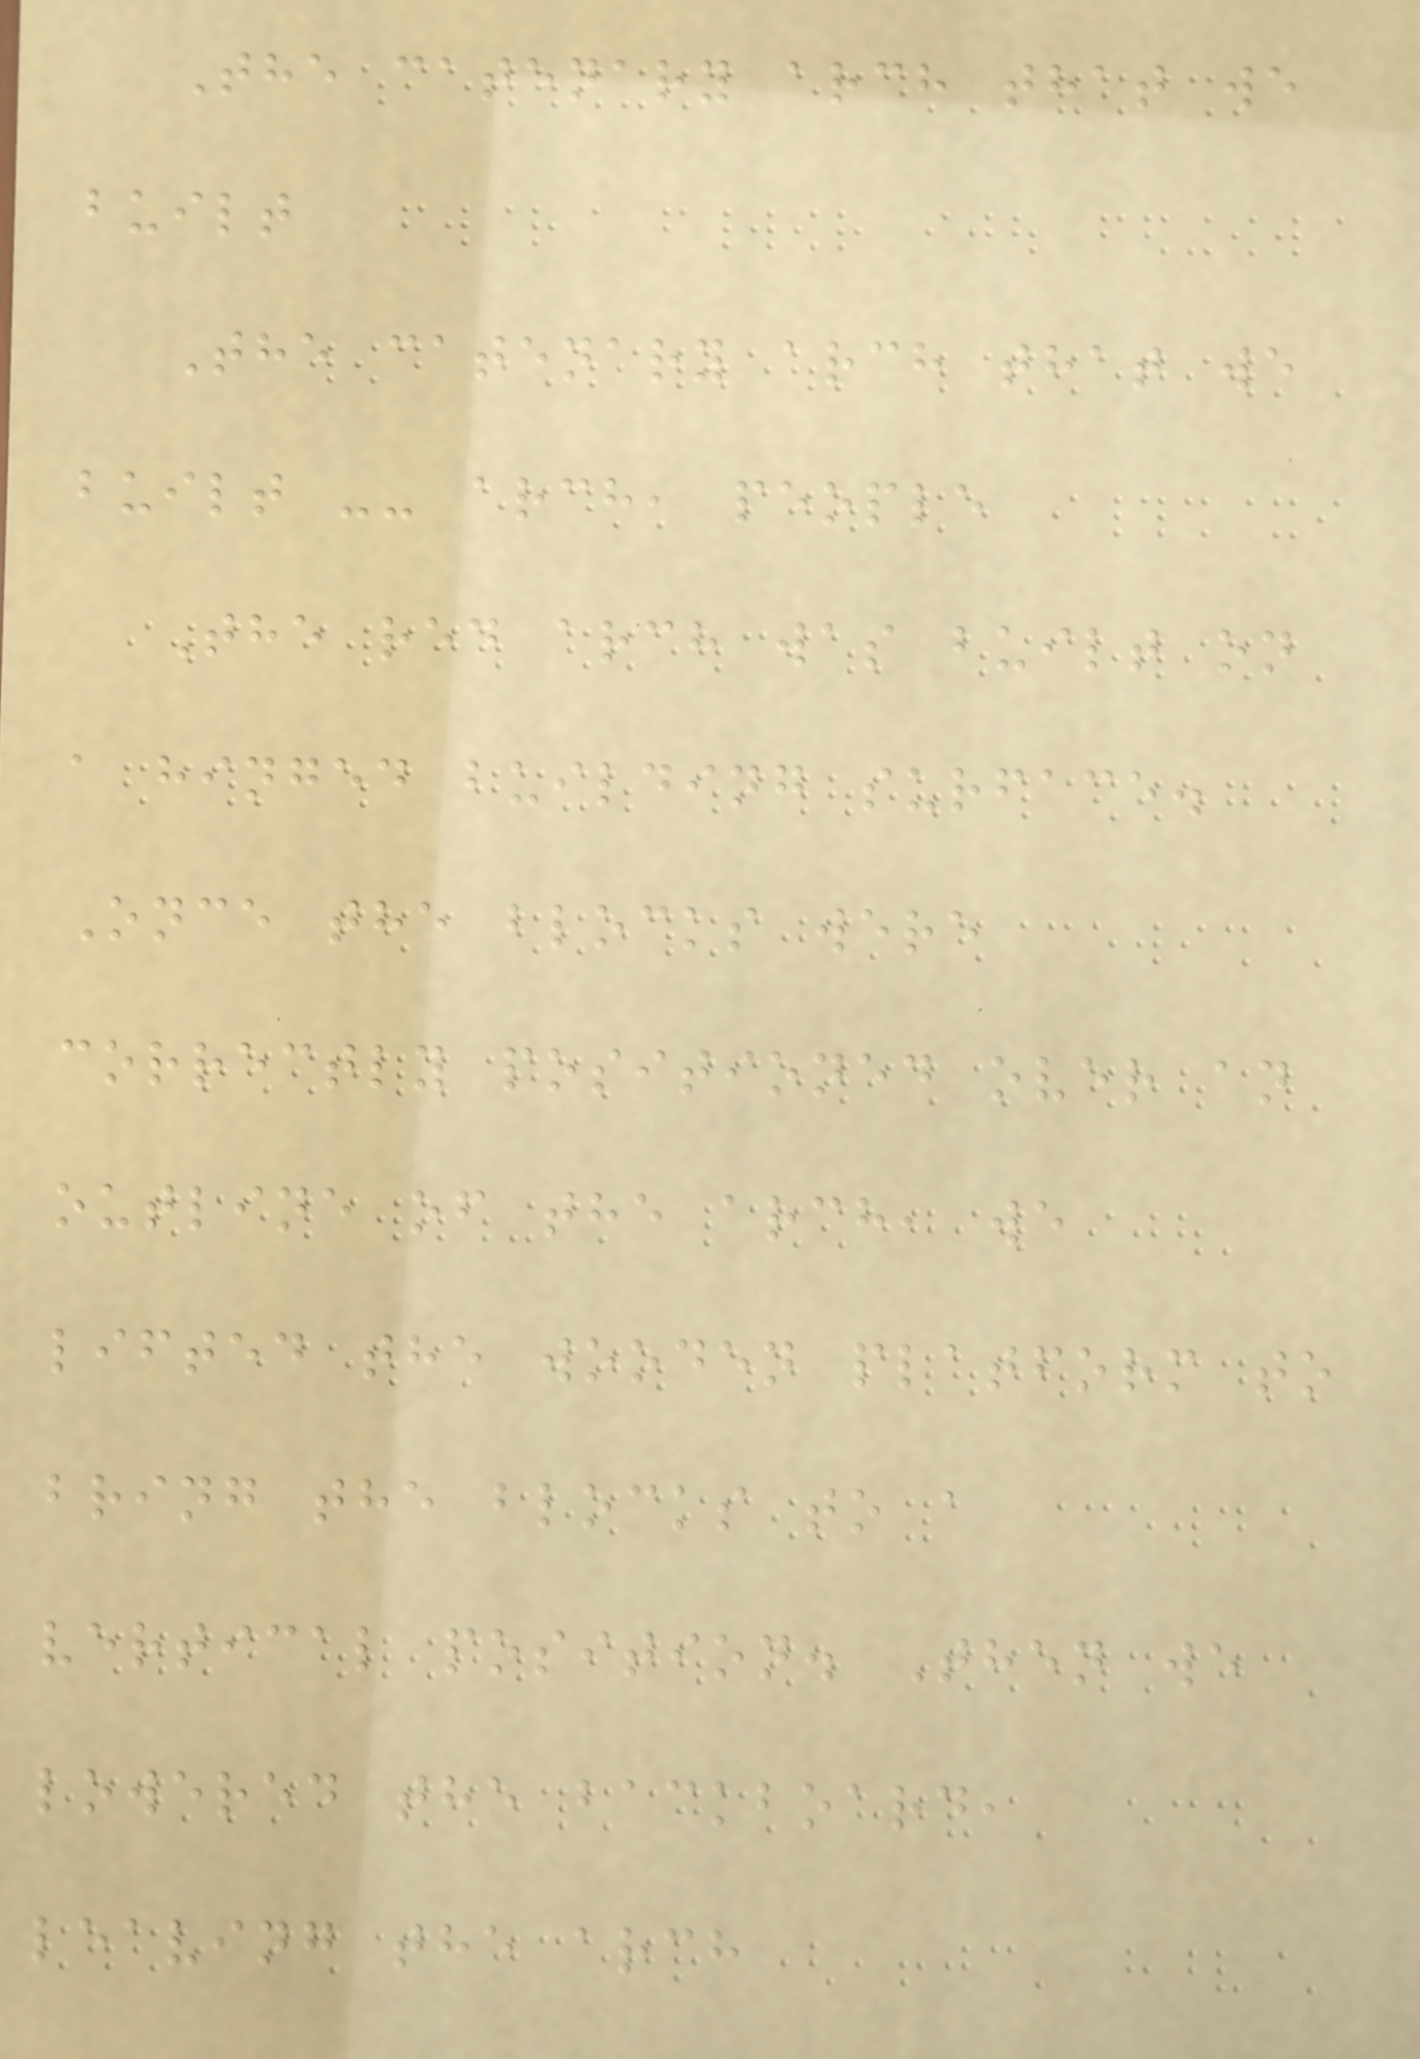The catenary arch that we
built
The catenary arch that we
built -- arch, people
The red arch was built on
a hinged building surface.
Once the blocks were
correctly positioned over an
outline of the arch, we
lifted the wooden platform to
bring the blocks to a
vertical position. Then we
lowered the backboard,
leaving the arch
